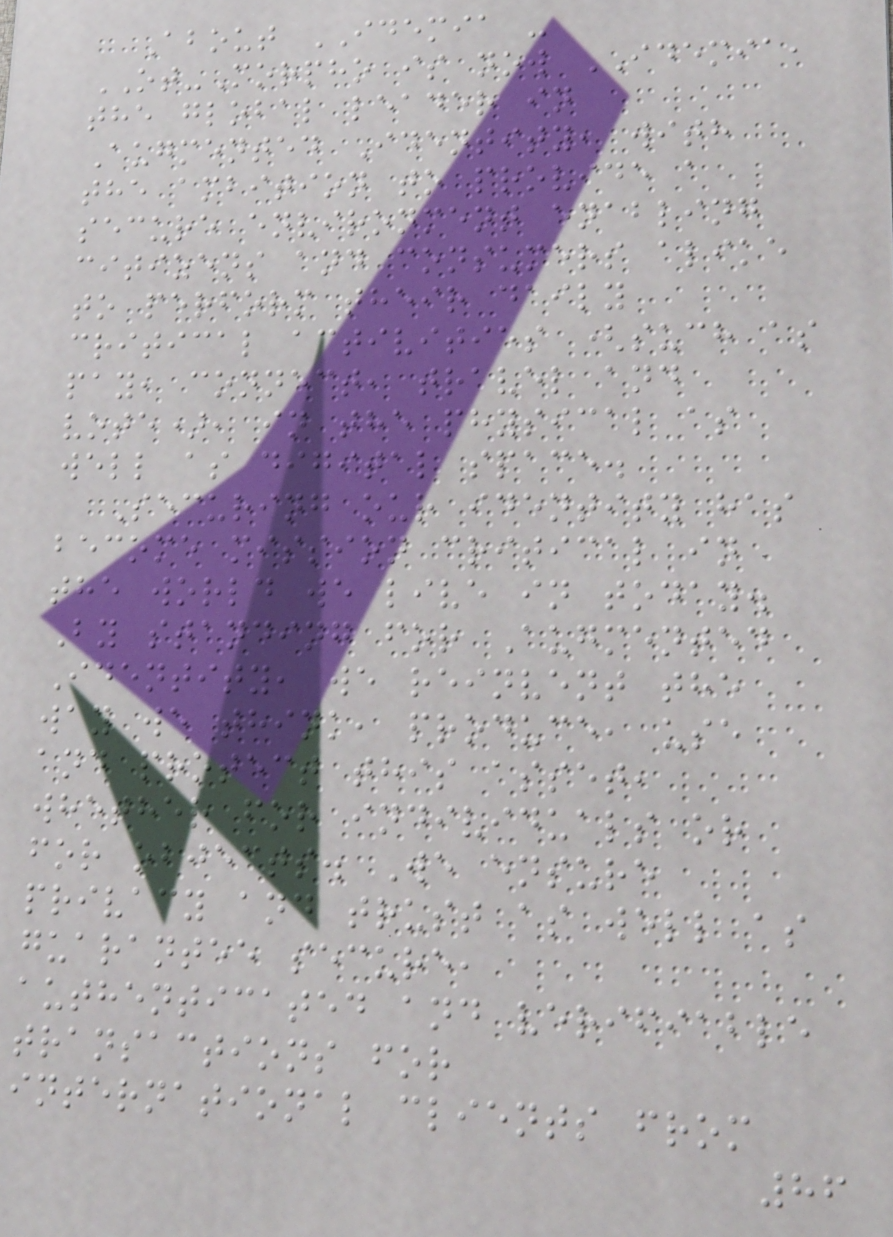About IDEMIA -
OT-Morpho is now IDEMIA,
the global leader in
Augmented Identity, with
the ambition to provide a
secure environment enabling
citizens and consumers alike
to perform their daily
critical activities (such as
pay, connect, travel and
vote), in the physical as
well as digital space.
Securing our identity has
become mission critical in
the world we live in today.
By standing for Augmented
Identity, we reinvent the
way we think, produce, use
and protect this asset,
whether for individuals or
for objects. We ensure
privacy and trust as well as
guarantee secure,
authenticated and verifiable
transactions for
international clients from
86
